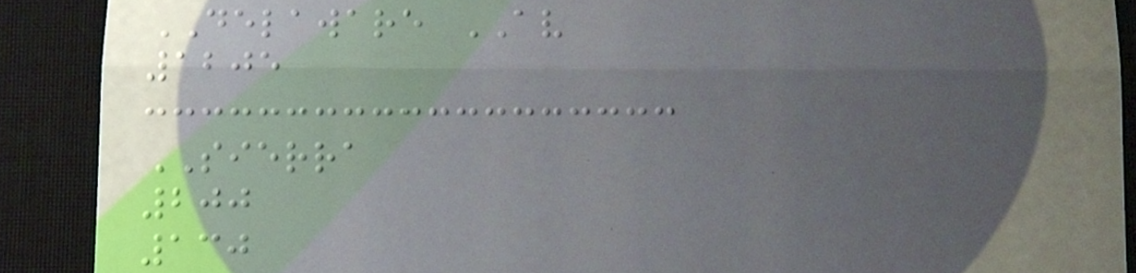DELAWARE AV
1205
SIERRA
200
130
